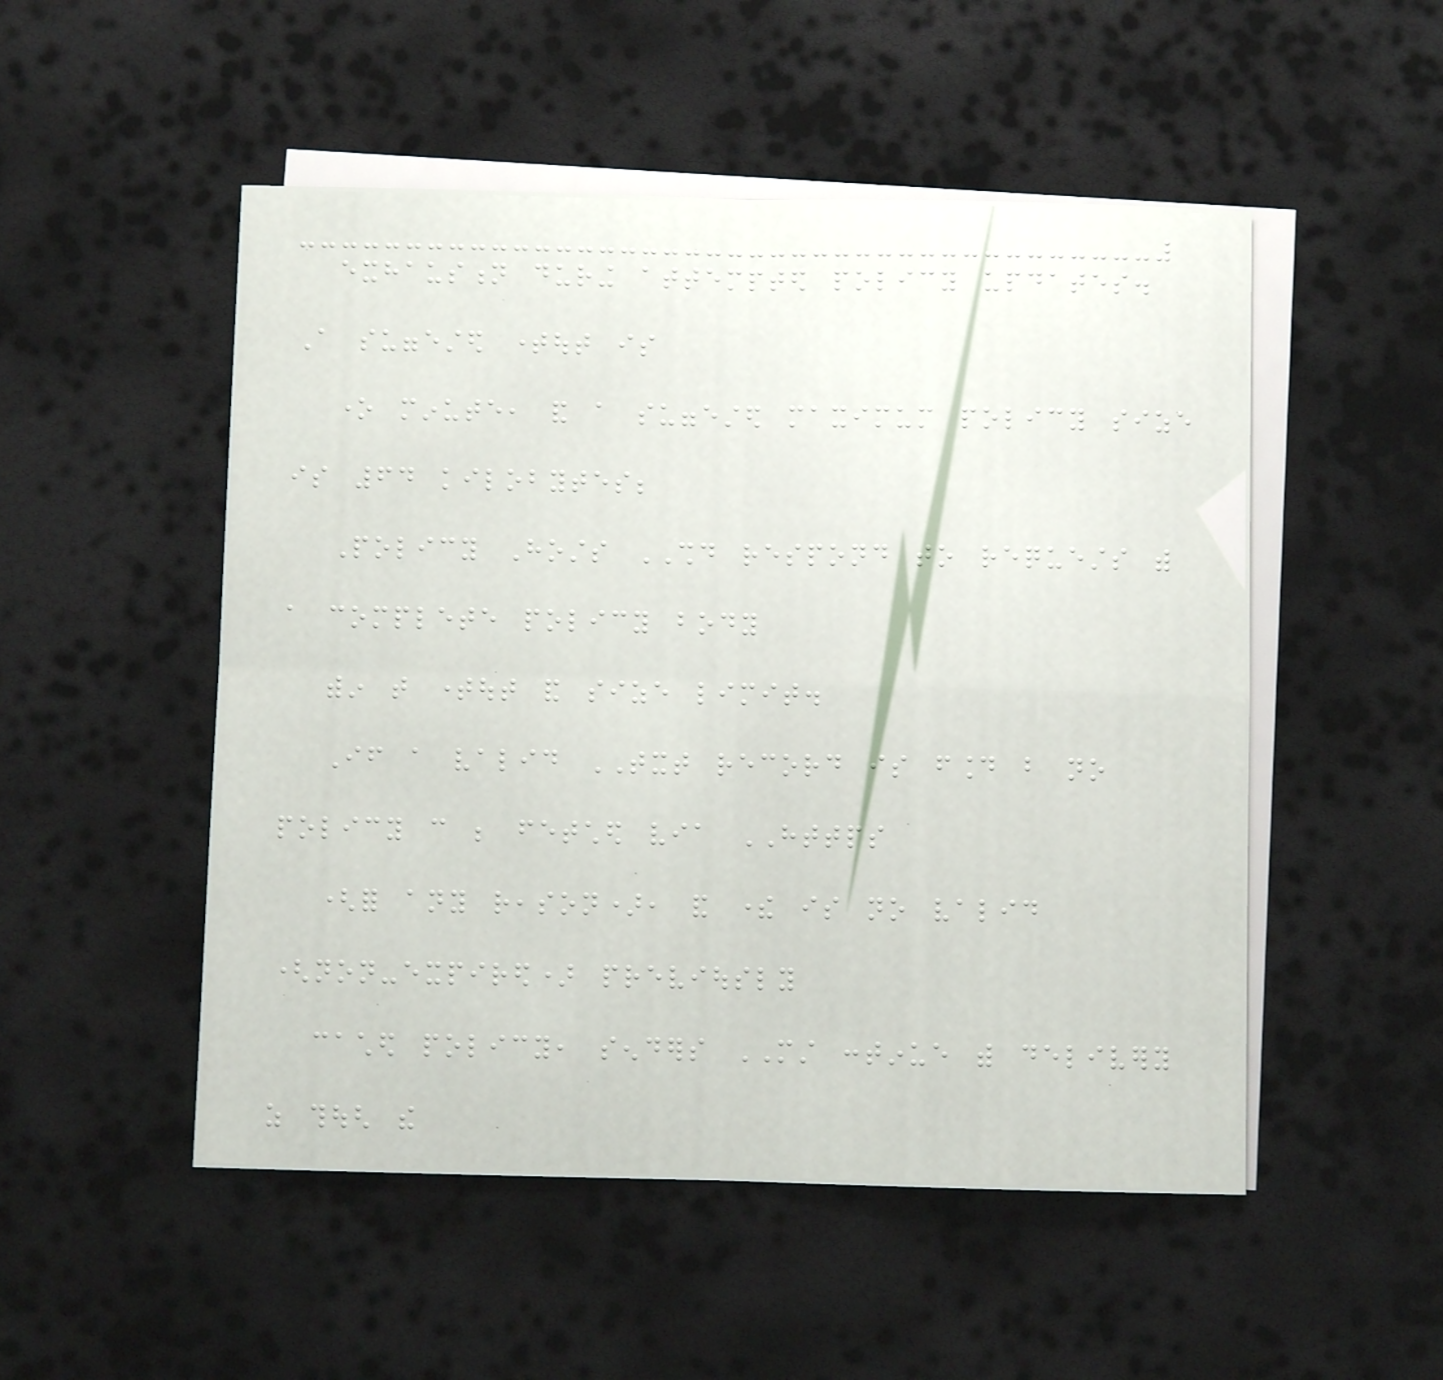exhaustion during attempted policy updates.
A suggested timeout is
one minute, and a suggested maximum policy size
is 64 kilobytes;
Policy Hosts SHOULD respond to requests with
a complete policy body
within that timeout and size limit.
If a valid TXT record is found but no
policy can be fetched via HTTPS
(for any reason), and there is no valid
(non-expired) previously
cached policy, senders MUST continue with delivery
as though the
